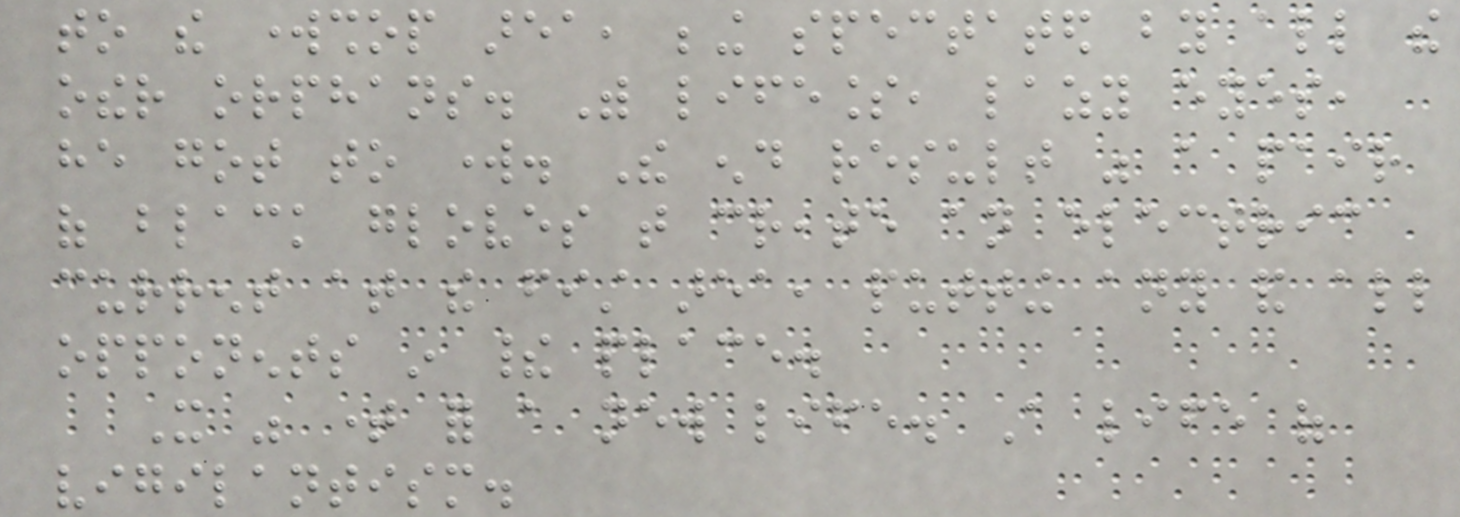to the workshop area, being spectated by all the
other orphans. With lifeless, lazy eyes,
he got to work. The end result was a pair
of black gloves that create an electric
current at the fist area, putting any and all
opponents in their place.
It was time for a new life. A life of
vigilantism.
